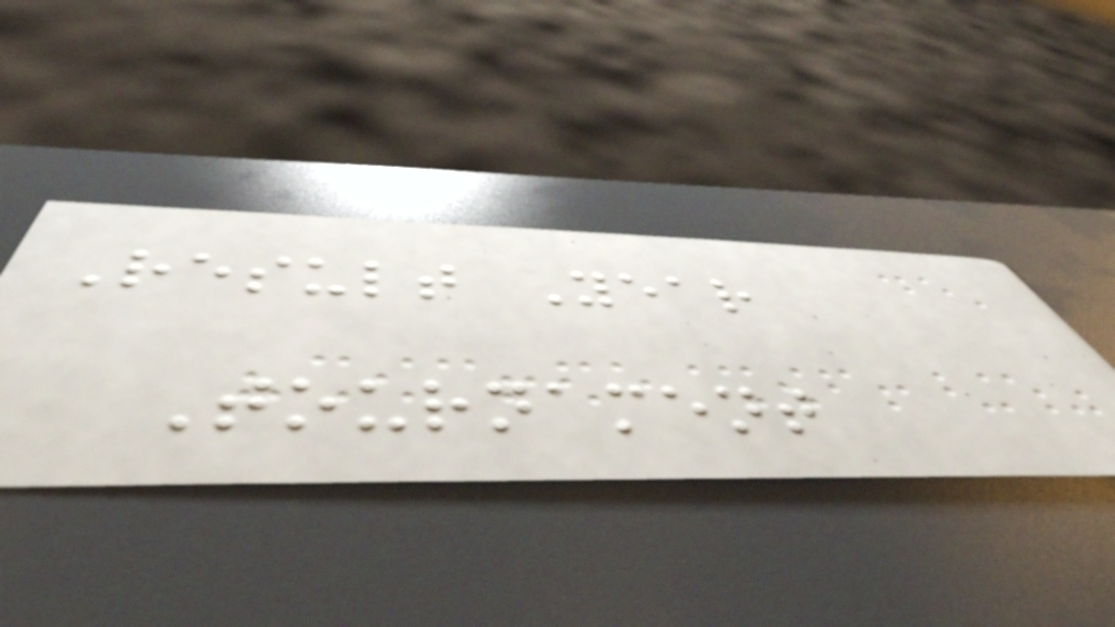Result Year
Tournament
